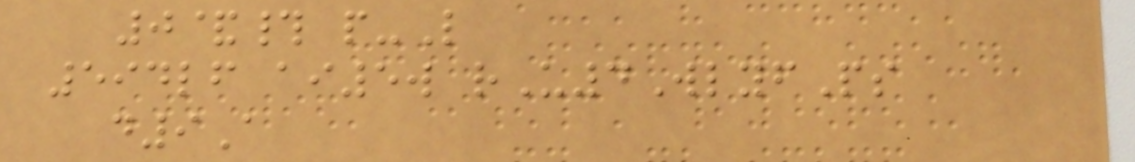0&# p-L
594lf ai5w rU4WlyfPs
d9A
